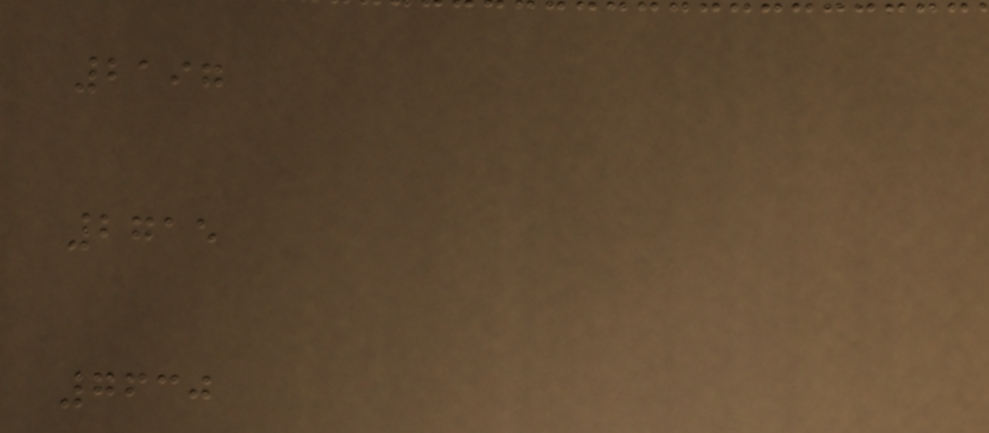2197
2715
7630
